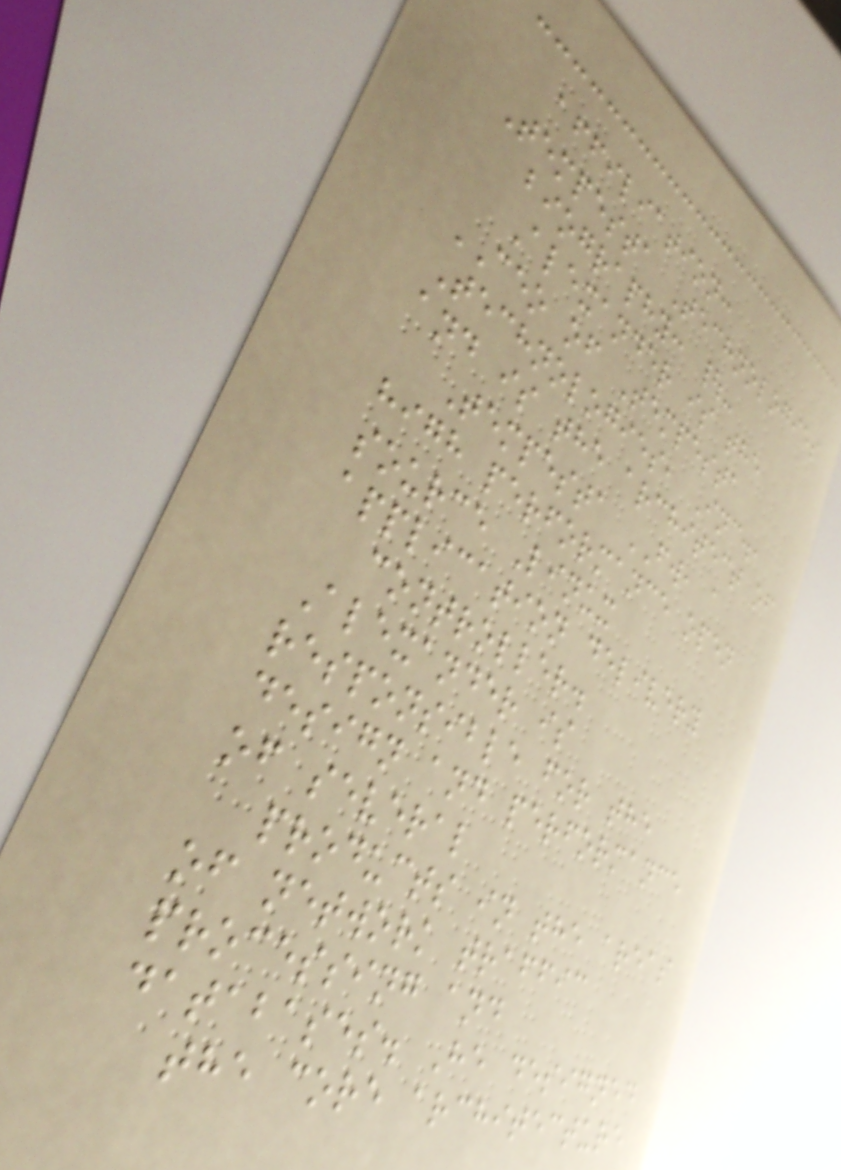affiliation:
Tempesta Technologies
biography: |-
Alexander is the
CEO of Tempesta
Technologies, Inc.,
and is the architect of
Tempesta FW, a
high performance open
source Linux
application delivery
controller.
Alexander is
responsible for the
design and performance
of several
products in the areas
of network traffic
processing and
databases. He designed
the core architecture
